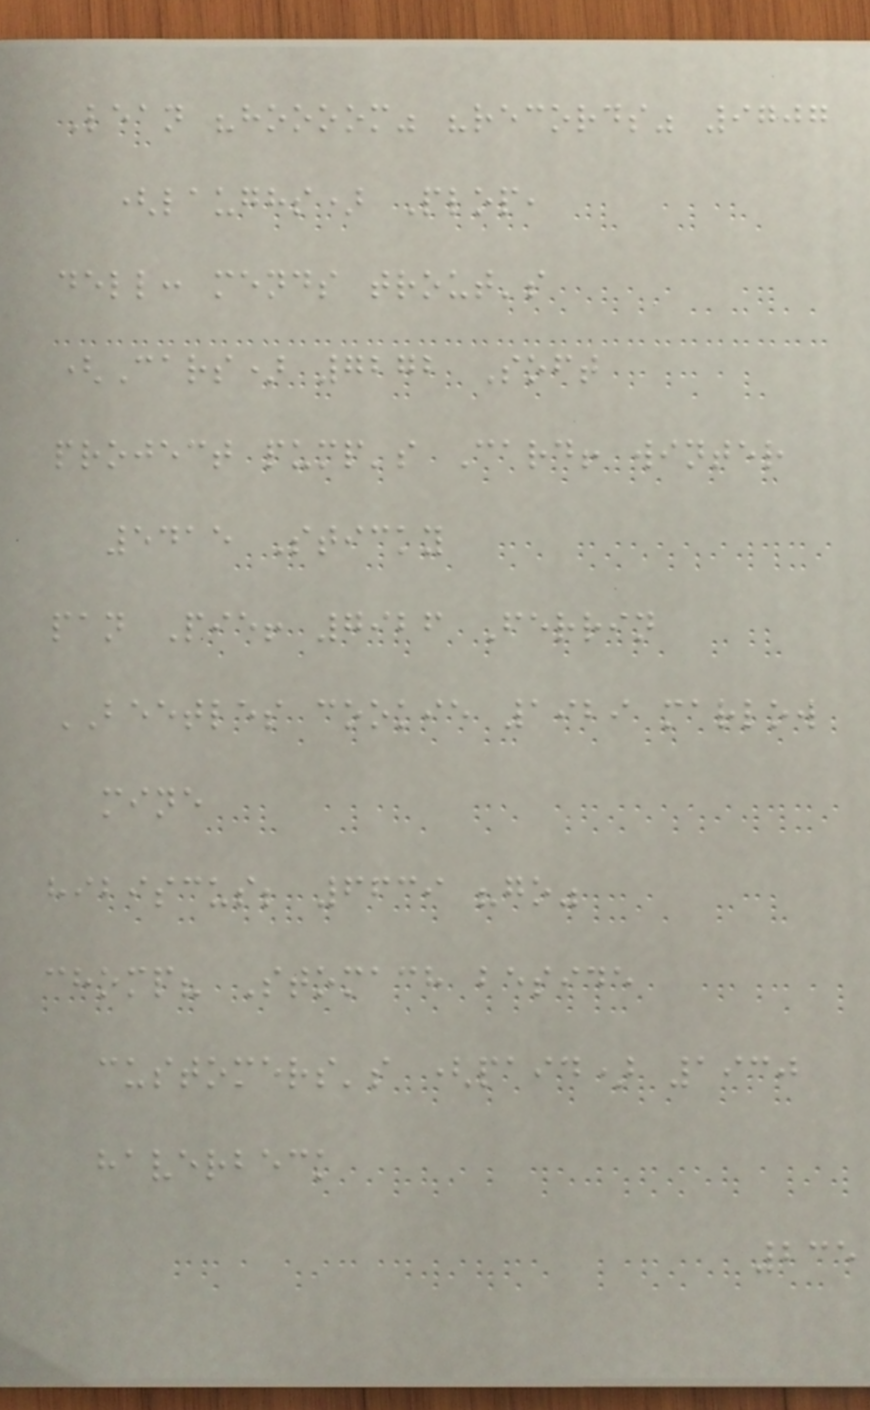Lean "hoooom" "records" 9707
(laughs) Plop,
dell: mends trout's
(Cars) 7272 Soft
project pump's Card! winter
5415 Sticky
pan Pie! 7926 Ferrin
BEETLES cookie 1929 marlow
mine
hibiscus; 6639 "go"
chomp? Stomach beside
customers's (paid) 1930
haverbeck
235
